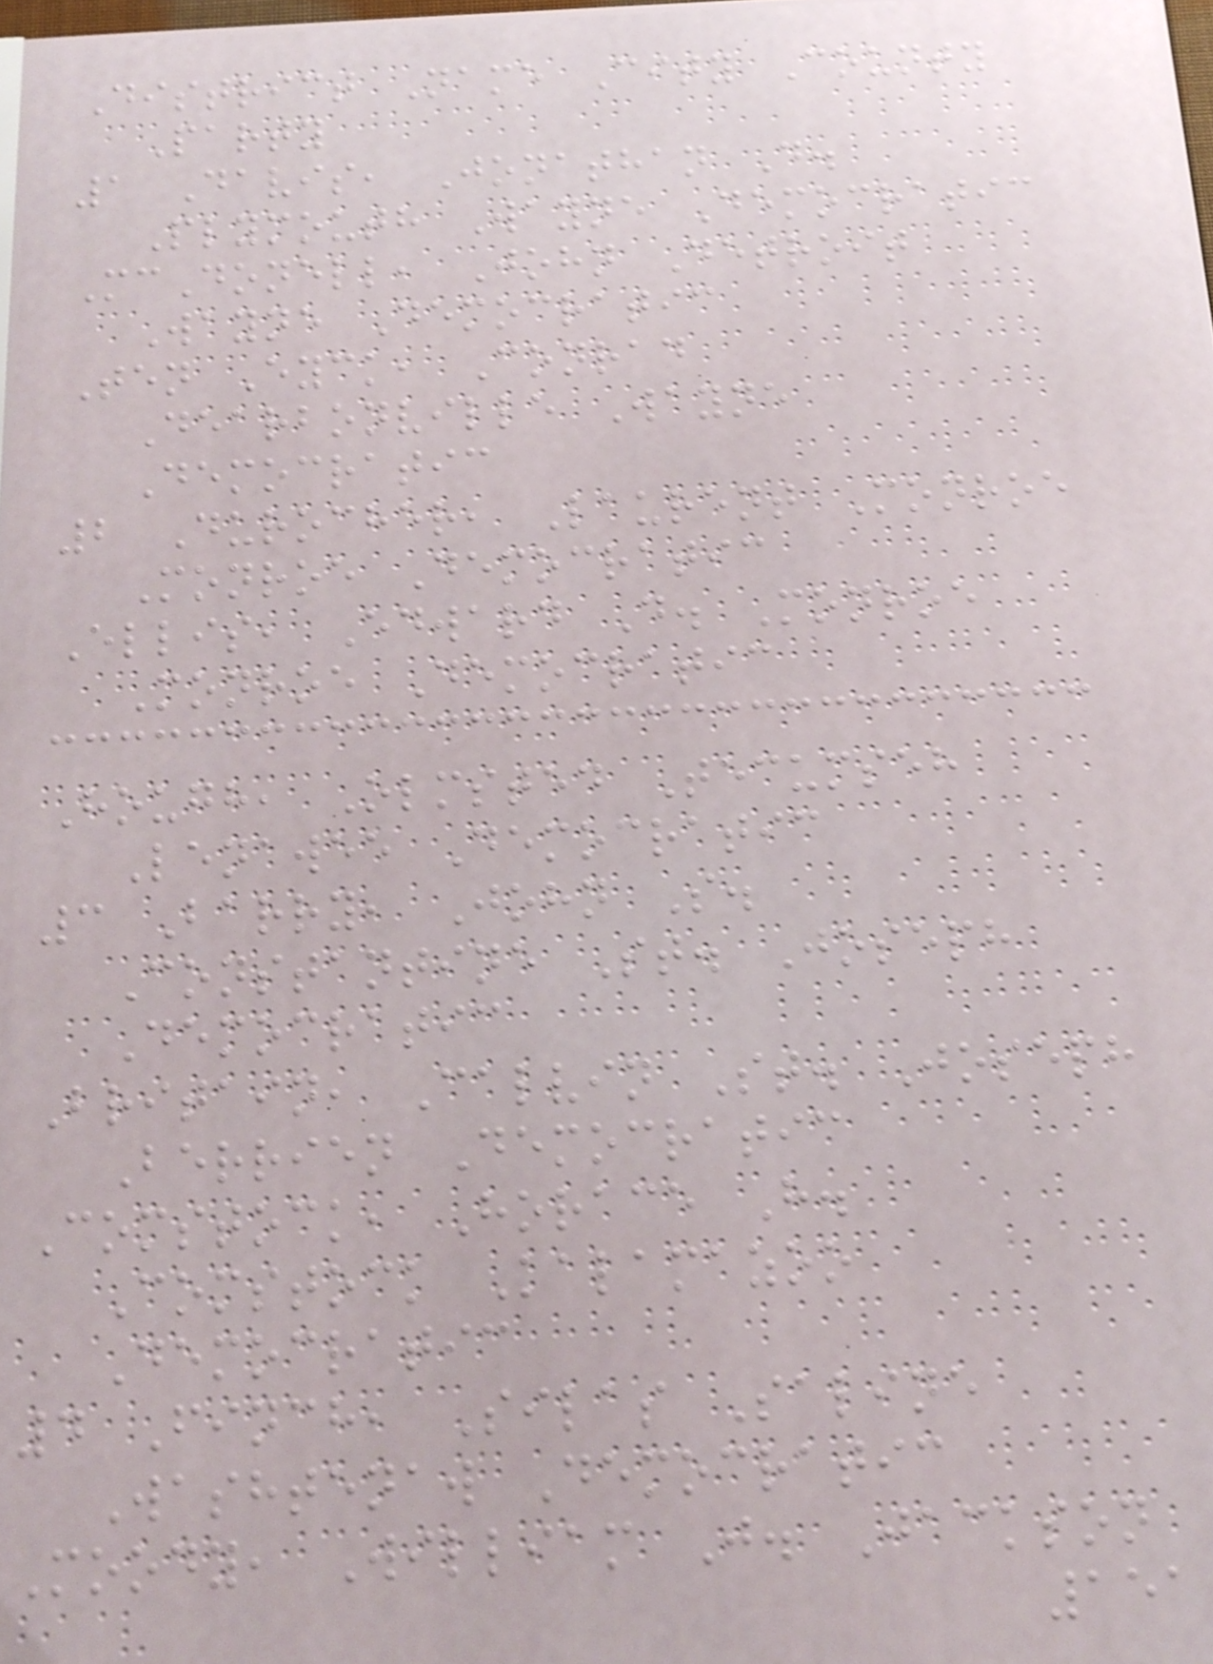District Name City County
Party
1 Davis, Jonathan D.
Plymouth Wayne Democratic
McDonell, John Detroit
Wayne Democratic
Ten Eyck, Conrad
Dearbonville Wayne
Democratic
2 Durocher, Laurent Monroe
Monroe Democratic
Ellis, Edward D. Monroe
Monroe Democratic
Hough, Olmsted Tecumseh
Lenawee Democratic
3 Barry, John S.
Constantine St. Joseph
Democratic
Britain, Calvin St. Joseph
Berrien Democratic
Comstock, Horace H.
Comstock Kalamazoo
Democratic
4 Finch, Silas Saline
Washtenaw Democratic
Moody, William J. Jackson
151
